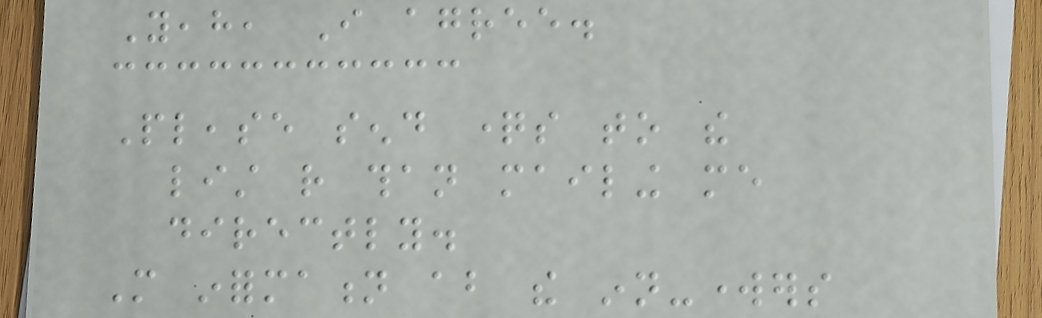Yeah, I agree.
Please send questions to the
list rather than mailing me
directly.
More information about the inn-workers
